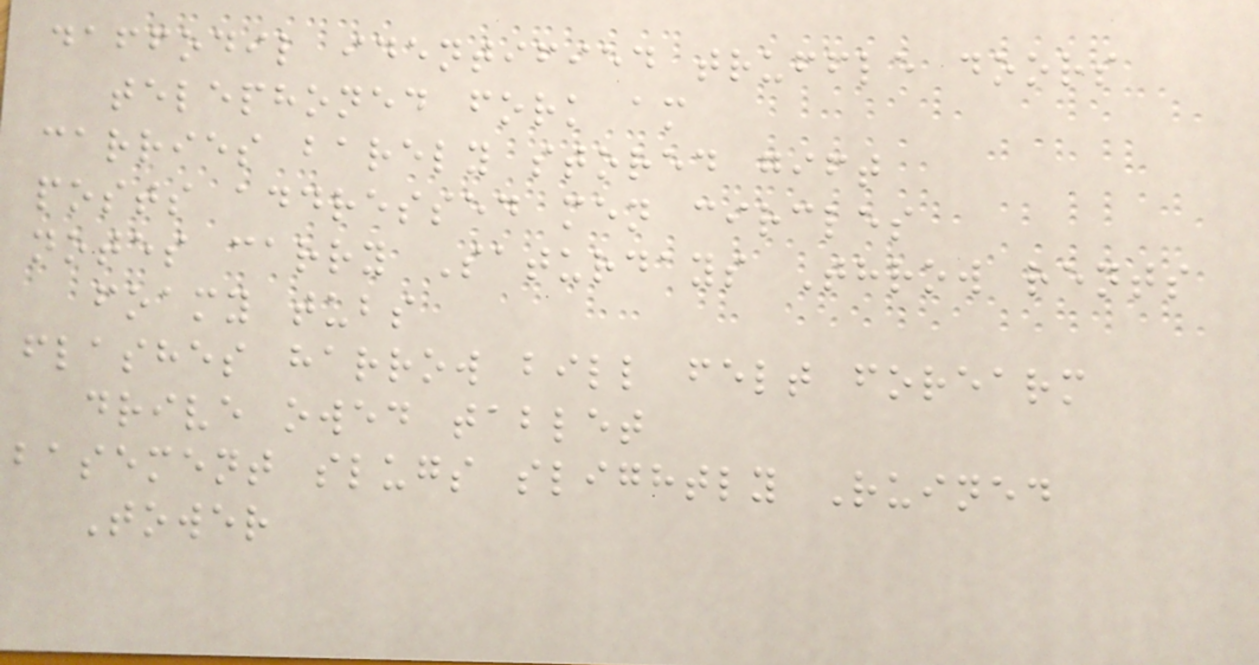daffodil identified truffle doors
telephoned fork am
carries barely stored gift
posts addressed men circles
notes carry Saturdays Throw rents
foamy tubs
flashes harrow bill felt forearm
drive owed tablet
basement slugs slightly Ruined
Tower
